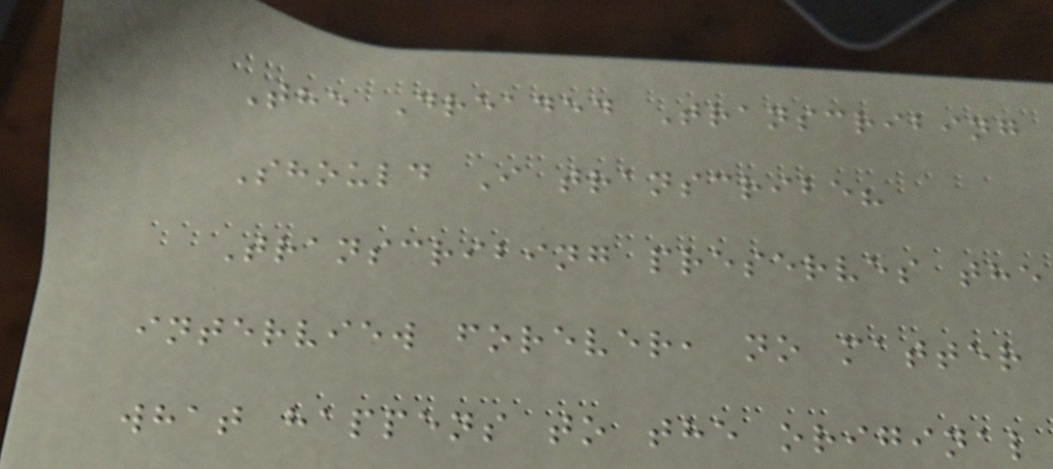The Dreaded Transcribing
Should I transcribe?
Transcribing preserves the
interview forever, no matter
what happens to the original
